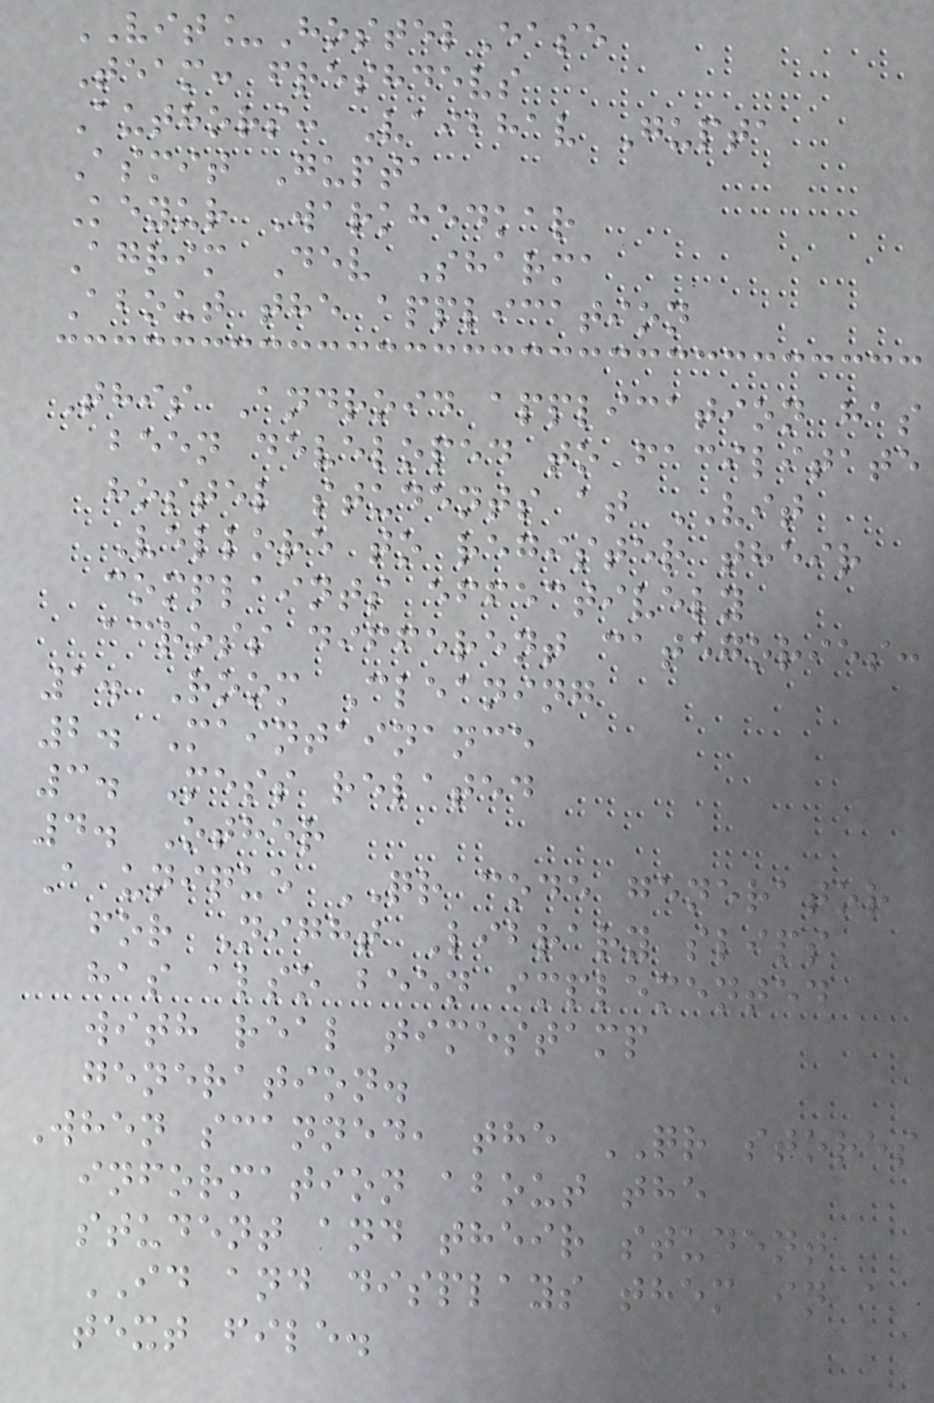VIT_HostelEase
Team: freshdevs
Authors: Vaibhav Gupta
Asmit Gupta
Keyur Warkhedkar
Agrim Dev Sharma
About the application
This Android application has
been developed to facilitate
hostel students at VIT
Vellore to register their
complaints effectively
across different categories:
1. Room Cleaning
2. Maintainance
3. Mess related
4. Other
A unique QR code generator
for Night Library slips
has also been implemented
with real timestamp
generation.
When scanned, the QR stores
information about the
student and their student
ID and displays them in a
text file.
